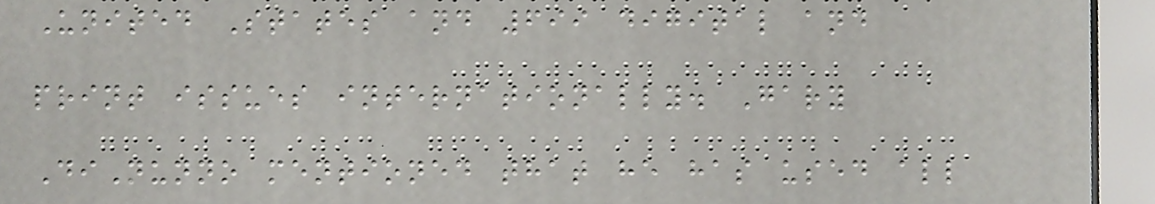United States and 699 digital and
print issues internationally. Gary
DiNunno mentioned that he has used all
